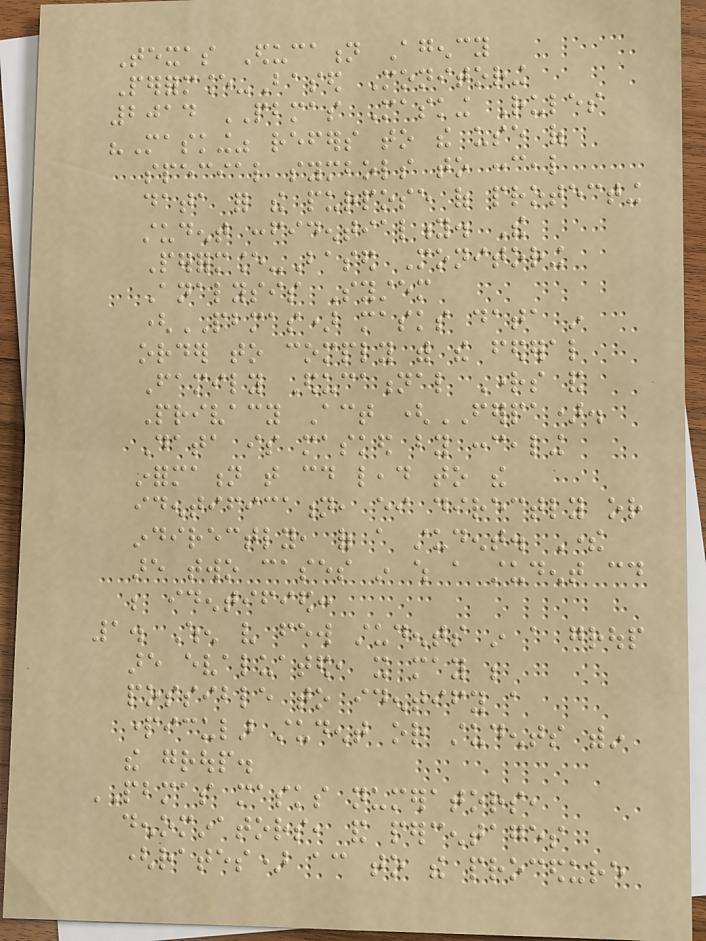Texas Education Agency
Performance-Based Monitoring
2014 PBMAS Masking Rules
"Masking" refers to the use of
special symbols to conceal
data for the purpose of protecting
student confidentiality. The
Performance-Based Monitoring
Analysis System
(PBMAS) masks data in
order to comply with the federal
Family Educational Rights and
Privacy Act (FERPA).
Data is masked by concealing
information that could lead to the
identification, either directly or
indirectly, of a student. There
are two cases in which a student could
be identified:
1. When very few students in a group
are evaluated, it may be
possible to identify a
particular student or students within
the group.
PBMAS masks numerators,
denominators, and percentages
(rates) according to the procedure
